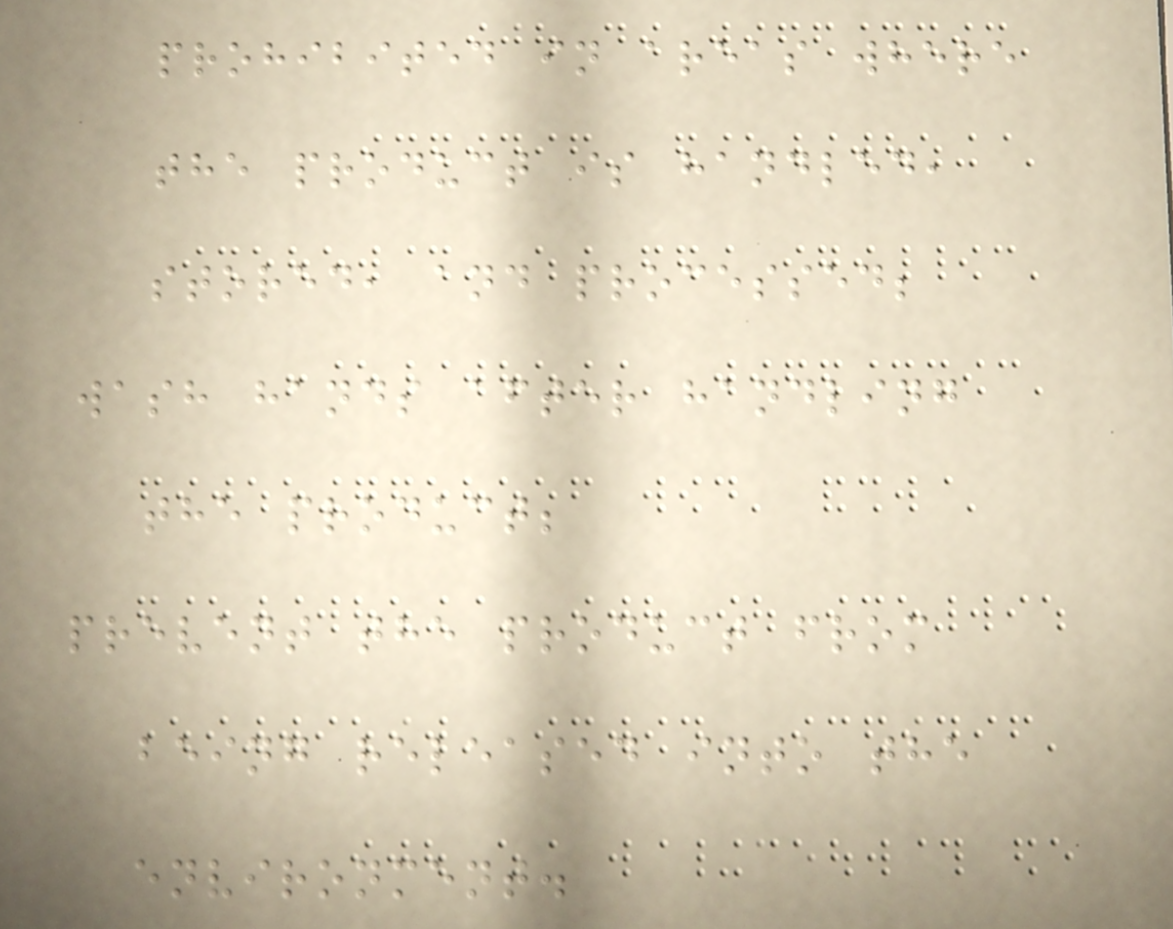prohibited in areas where
the product is handled,
stored, and processed;
wash hands after handling
the product;
prevent the product from
being released into the
environment.
